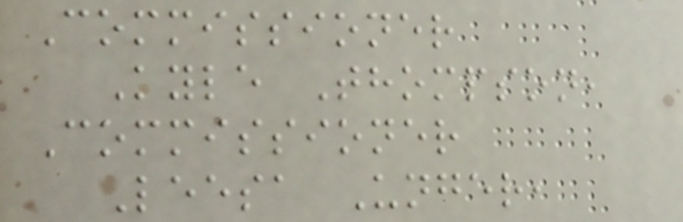Commissioner
Kyle Thompson,
Commissioner
Leesa Unger,
